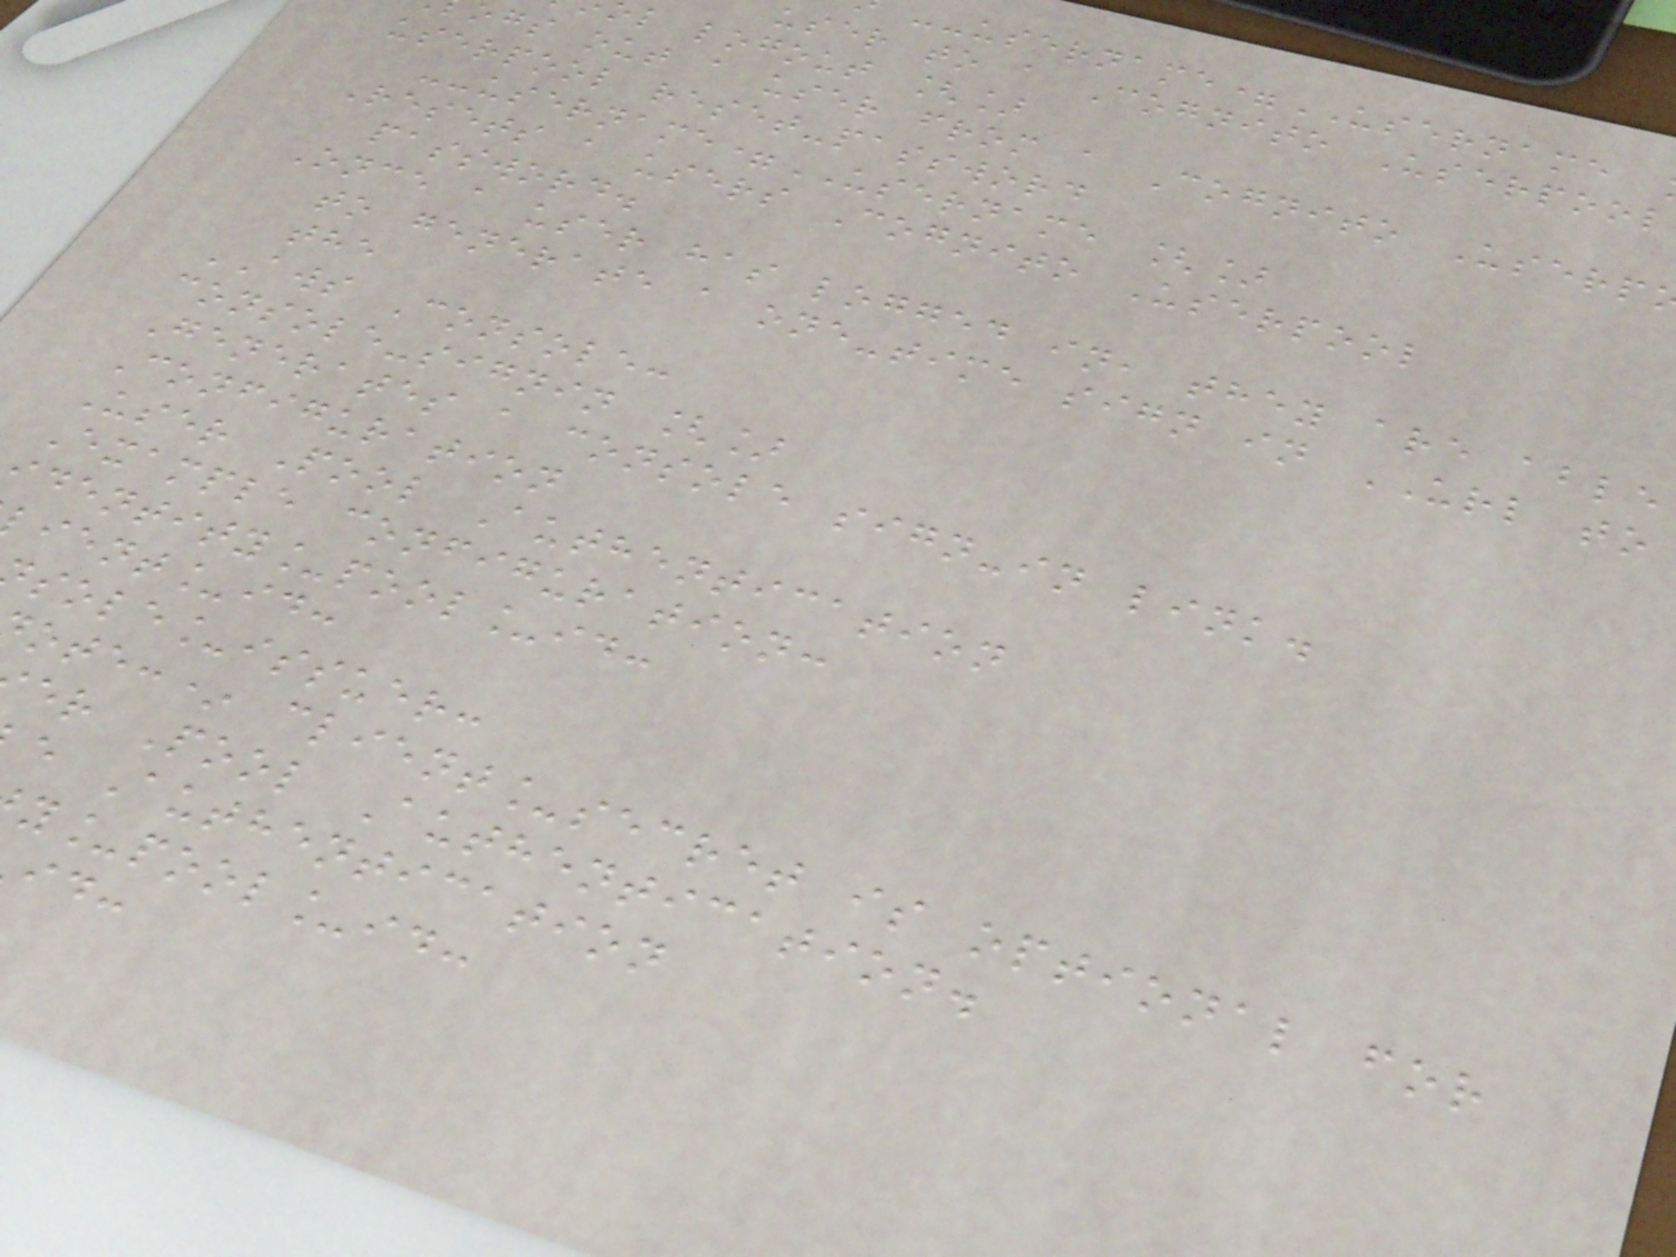--username=USERNAME
user to a Cognito Userpool
l logout []
ogs out a user from a Cognito Userp
userpool reset-password
--username=USERNAME []
Resets a users Cognito Userpool
password.
Once a user has logged in, they are able
to generate a one-time sign in URL to
the
AWS Console:
console-signin []
Generates a console sign-in link.
Configuration
User Pool Authentication
Example configuration:
identity_pool_id:
ient_id:
sole_issuer:
ote:* client_secret is optional for
er Pool Authentication.
e Authentication
y_pool_id:
